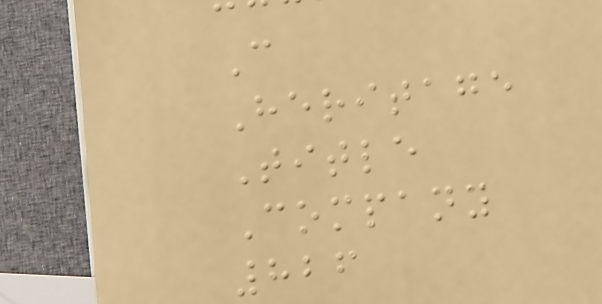C
Heritage
Title
Company
826
